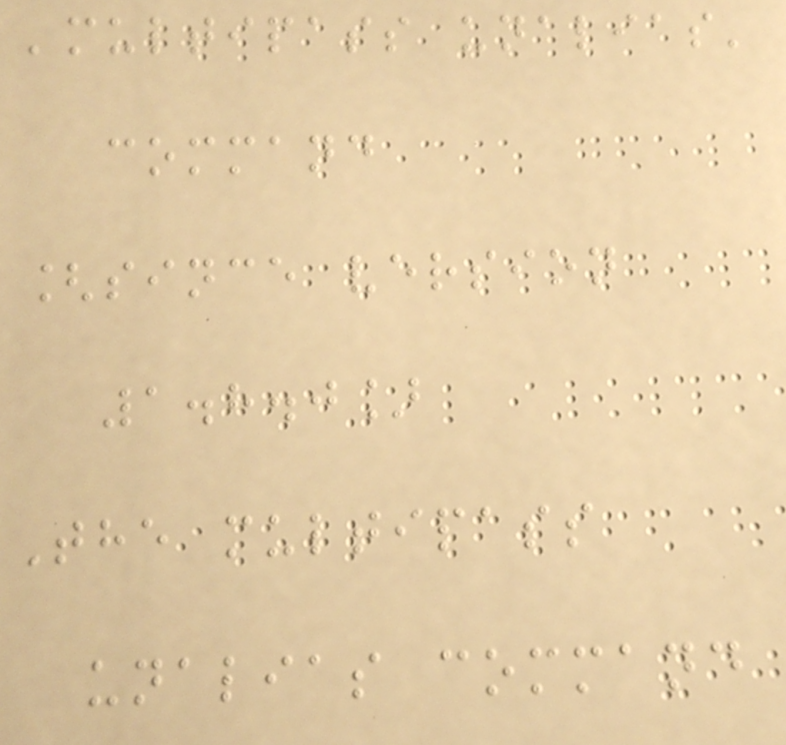'multipass unalias'
command
[since version
1.8.0]
The multipass
unalias command
